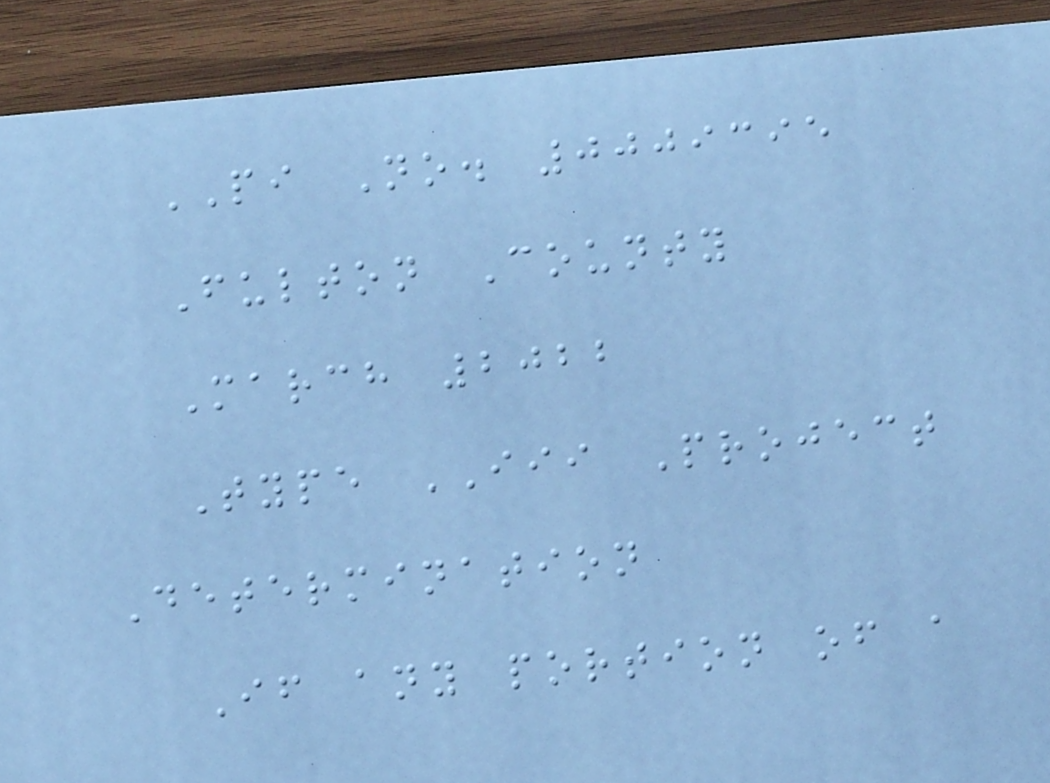PI No. 0009395
Fulton County
March 2022
Type III Project
Determination
If any portion of a
